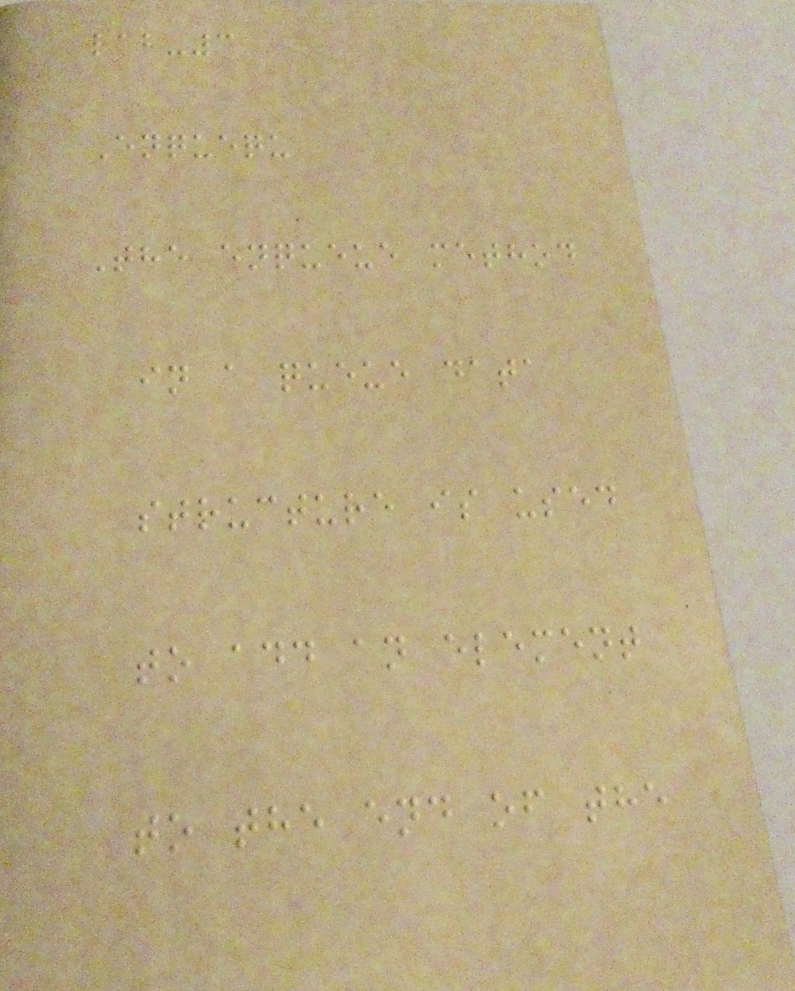lab-3
Enquequ
The enqueue method
in a queue data
structure is used
to add an element
to the end of the
